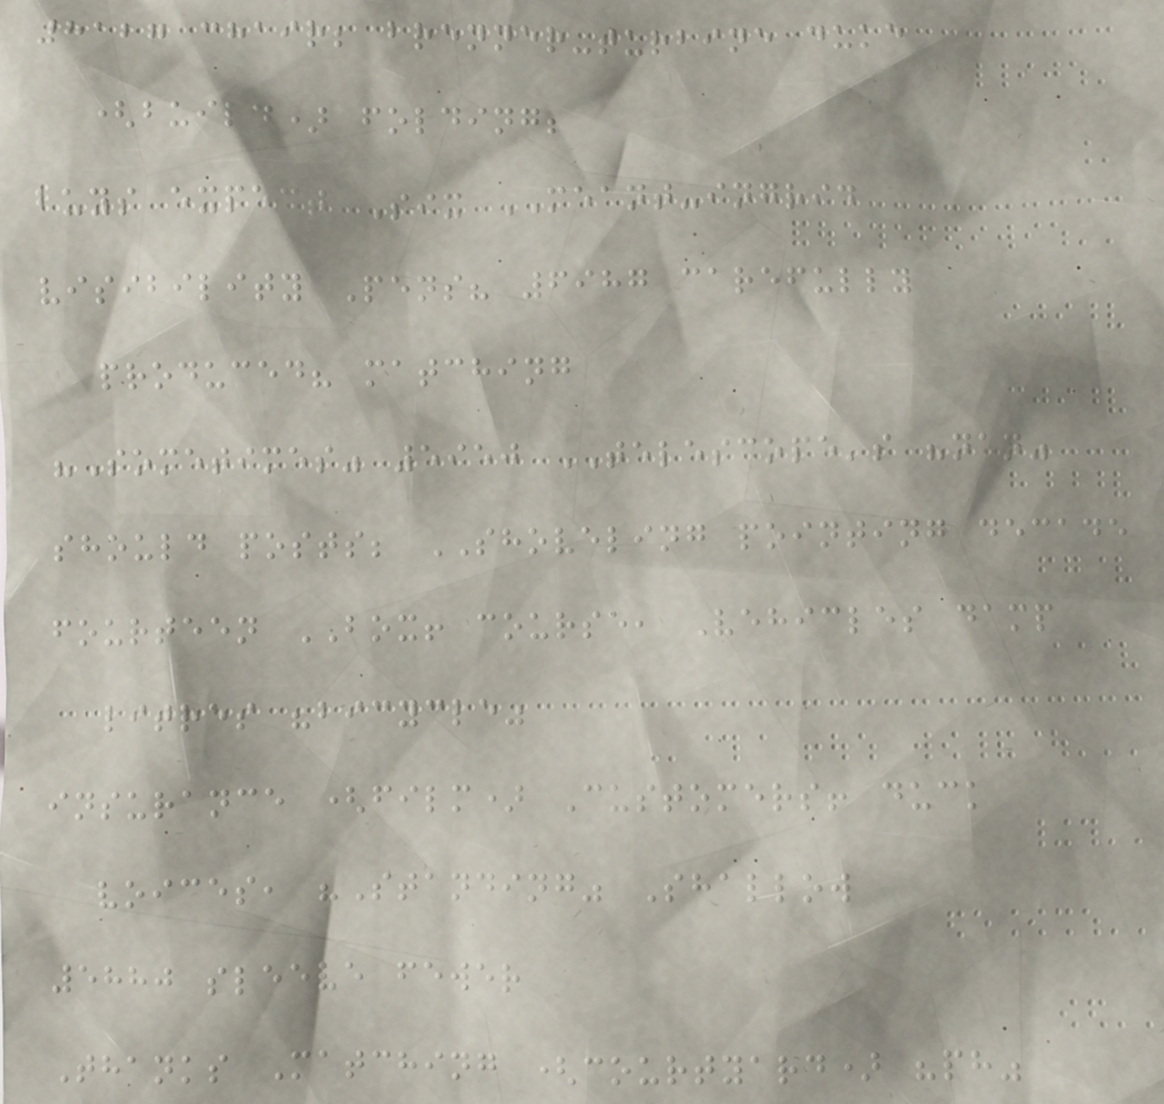8127 chair; brenner-turbine duke
(build) folding;
buys expect Six MEANT-ingrid
visibility Pens? 6987 carefully
produced? matching
"Sometimes" 5950 TELESCOPE's "nan"
should posts; SHOVELING pointing decade
fourteen BOX! course, Vehicles damp
litres "bicycle"
insurance (film) Customers! duck
voices, "Standing" Shallow
5880 sleeve fewer
Thanks Matching (courtyard) "ph"
